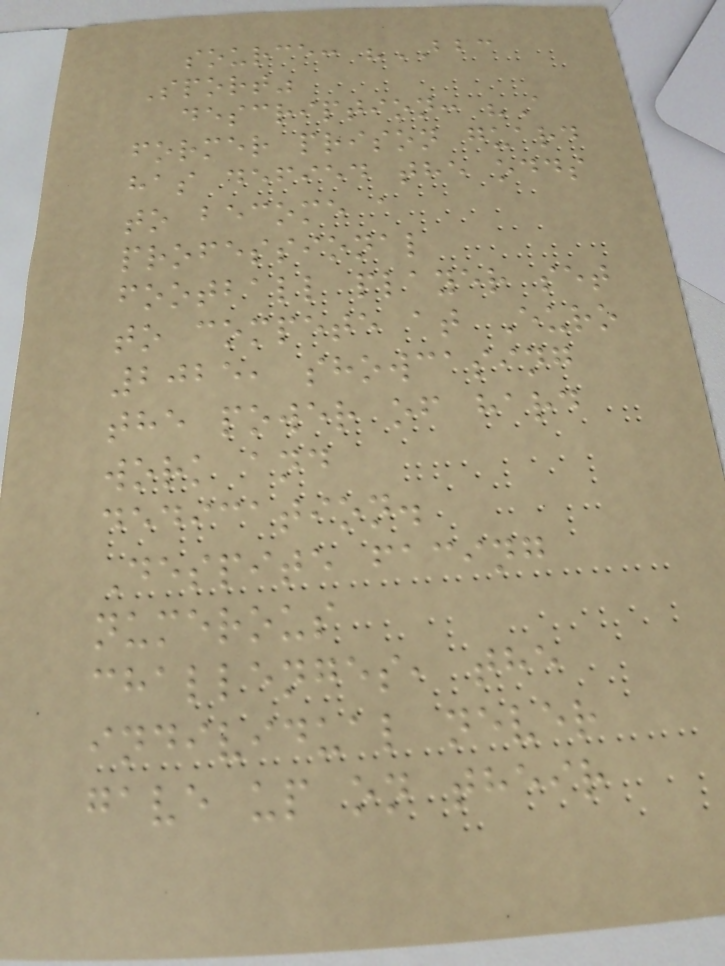source: "BBC
Sport"
description: "A
former prison guard
has defied the odds
to become a
professional
football player set
to compete at Euro
2025, showcasing
the power of hard
work and
dedication.
Despite facing
numerous
challenges, the
individual never
gave up on their
